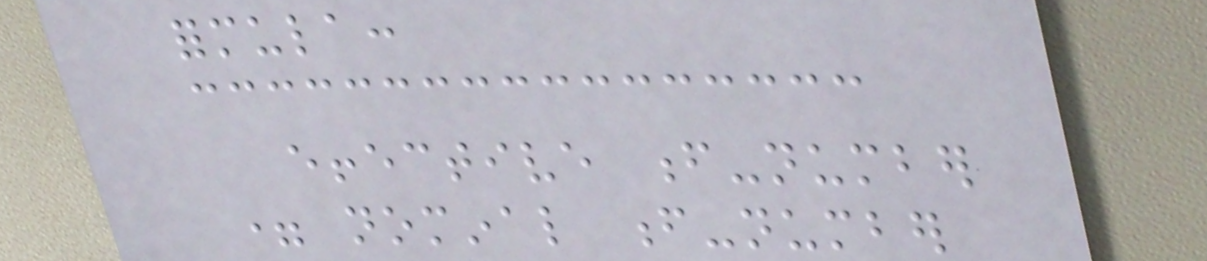formula:
effective f-number
= nominal f-number
